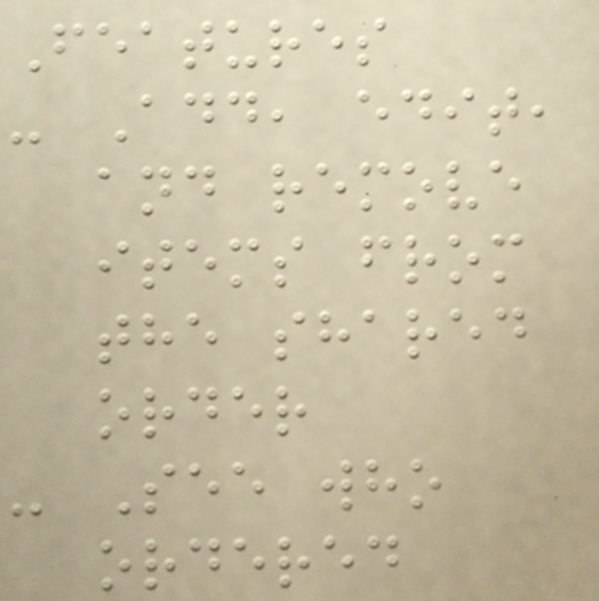Features
- Add, edit,
and remove
items from
the shared
order
- See who
ordered
